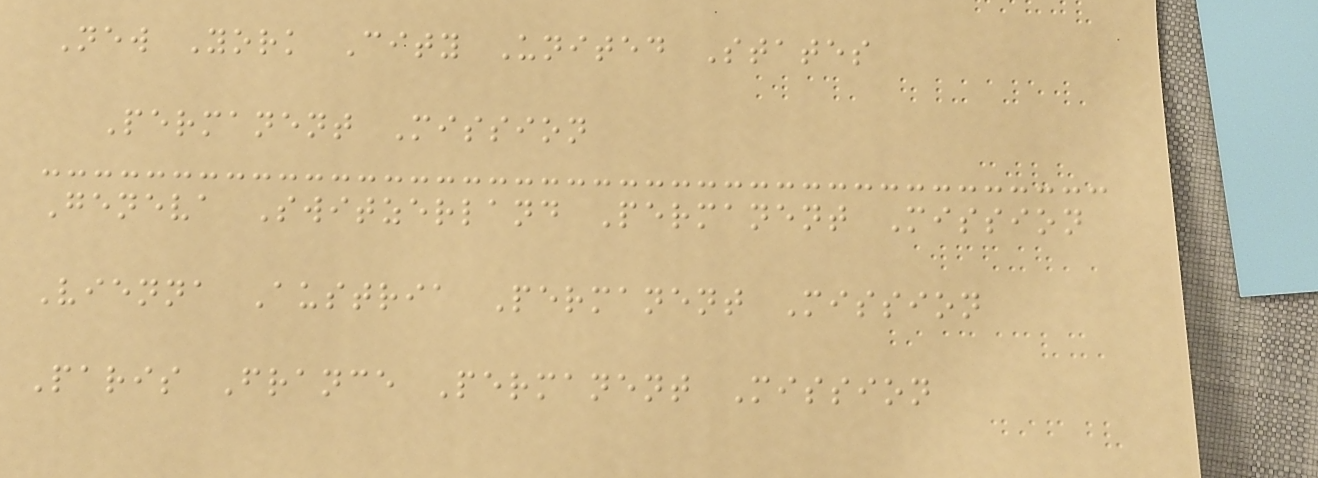New York City United States
Permanent Mission
Geneva Switzerland Permanent Mission
Vienna Austria Permanent Mission
Paris France Permanent Mission
